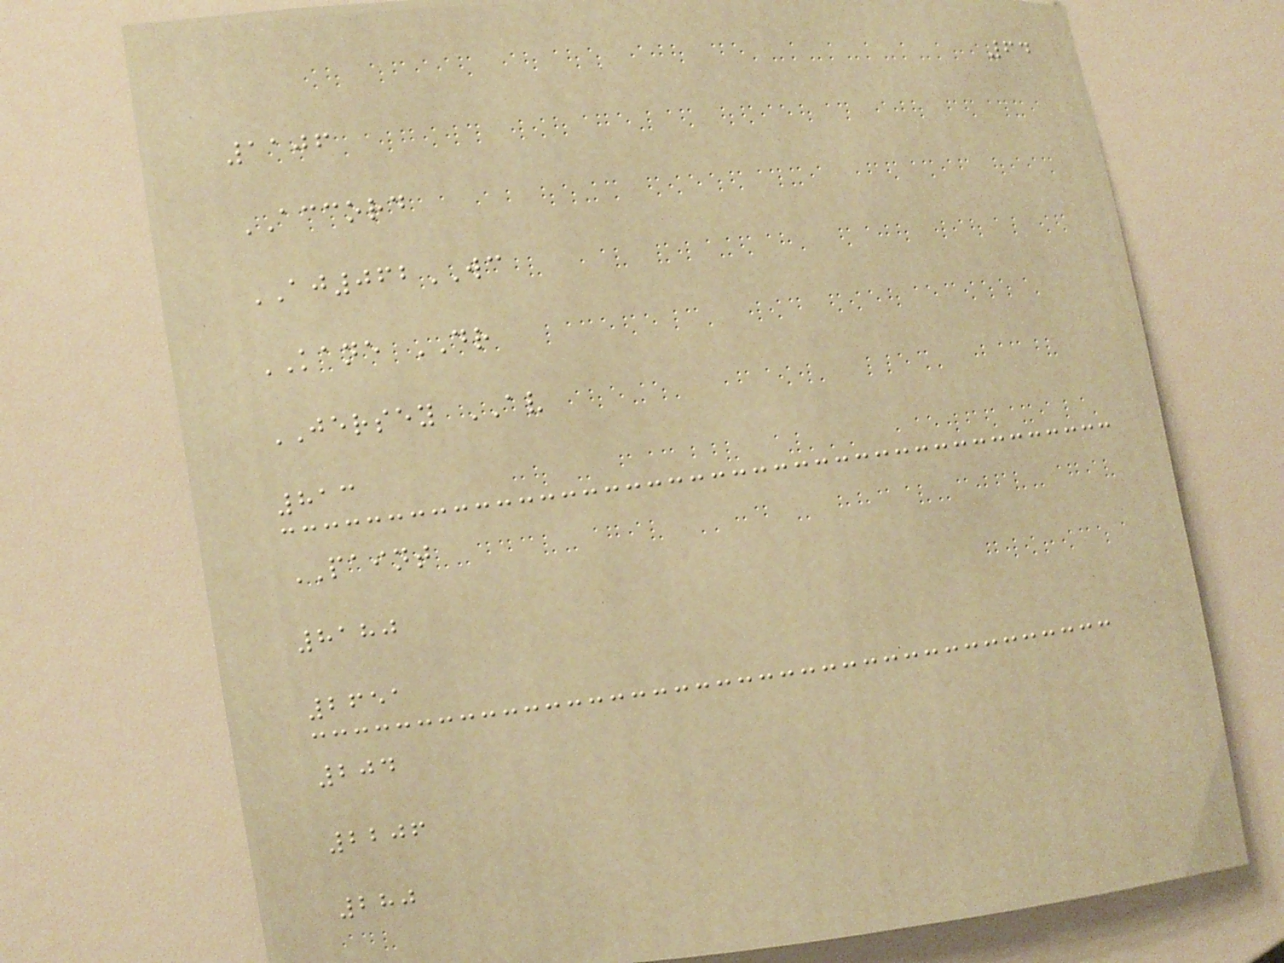64
1106
ACCORD
AJ062WC
KANE DR
JERSEY AV
813
PAINT
8180
2651
204
2206
280
